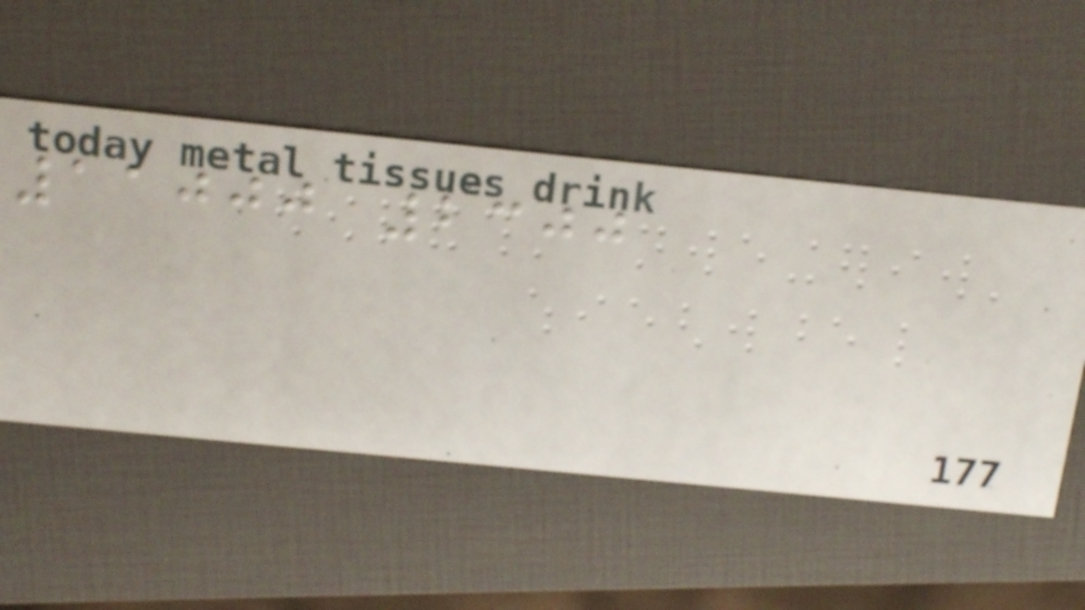11000 2300
